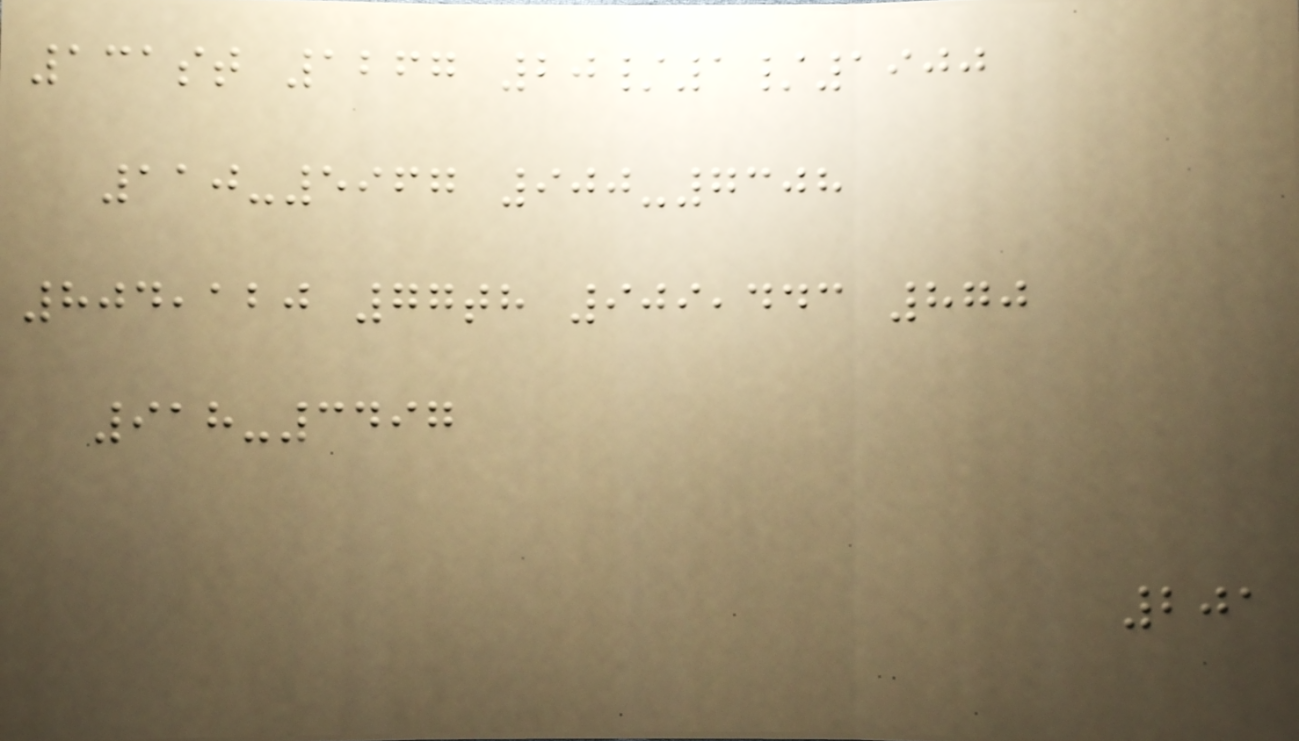131st 1267 20/1/1900
110-5967 900-7308
804,120 77th 909,443 870
918-3497
201
